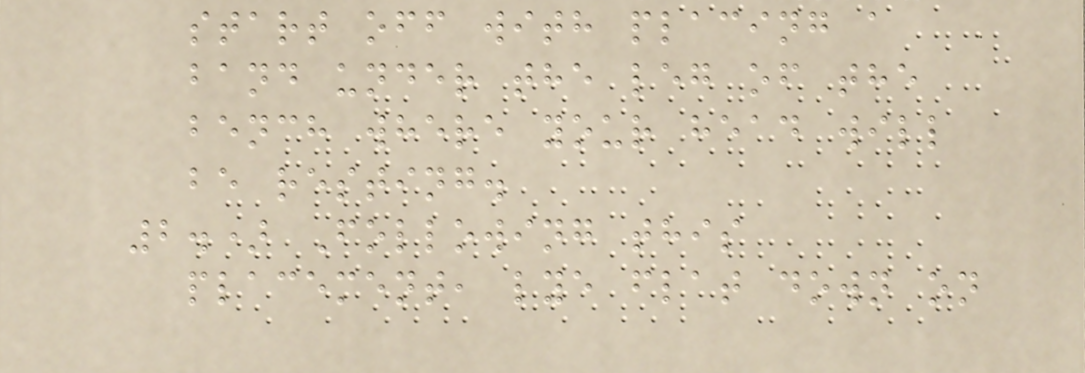start off with placing a
band under the leg of the
bench where your head will
be resting.
2.) Following this
placement, lye flat down on
